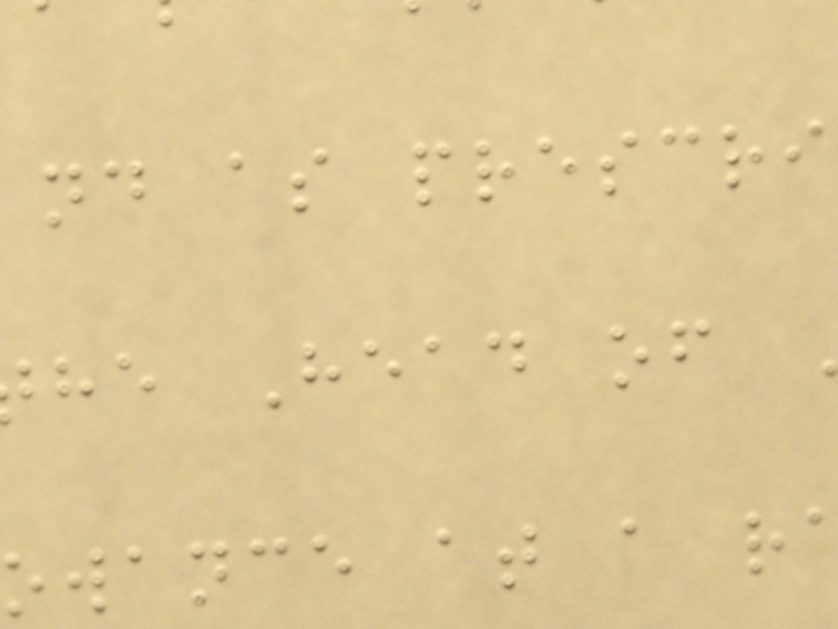nd as prescri
he Head of
owance at a r
